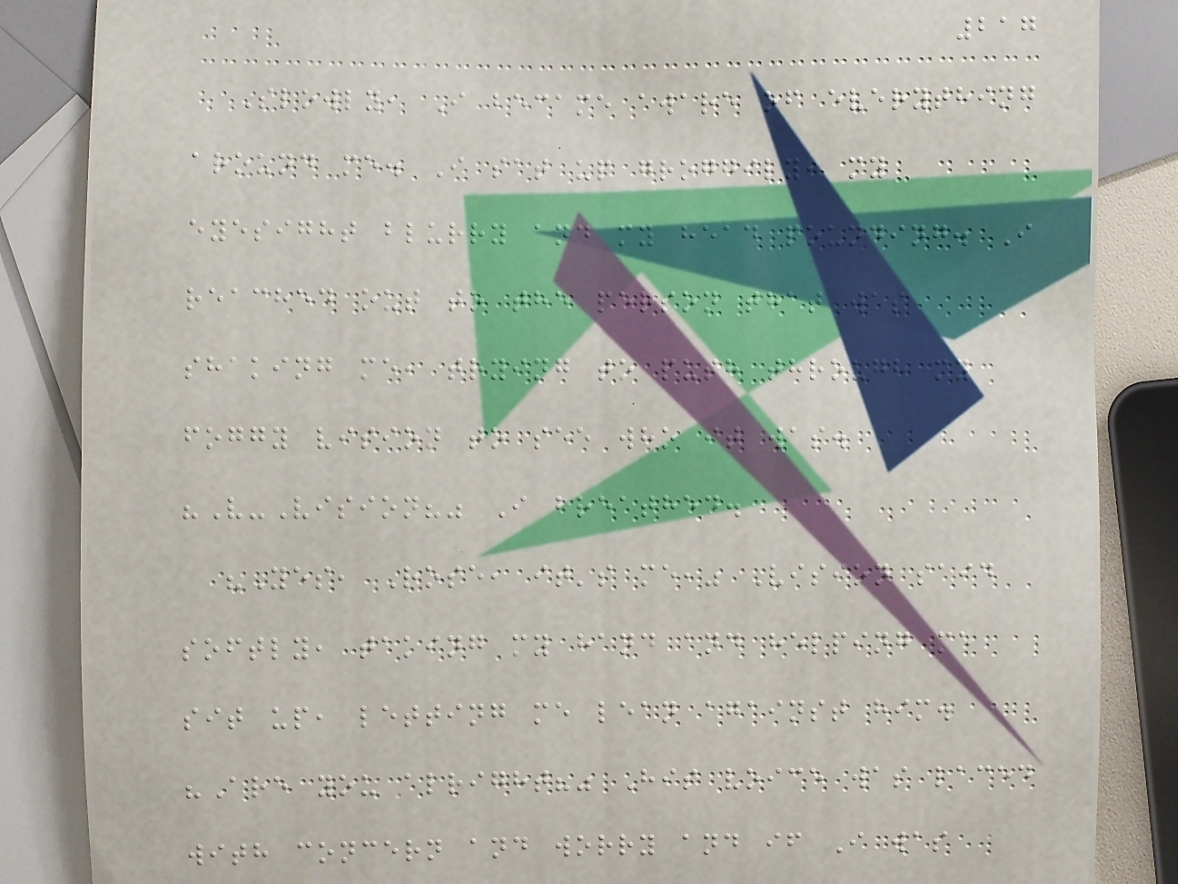217
Slowly, I became aware of everything
around me. I sat up groggily, my
eyesight blurry and my head pounding. I
reached out to the person that was
shaking me, trying to push through my
foggy vision to see who it was.
"V-Vision?" I breathed.
"Yes, Rose, it's me," Vision said
softly, taking my hand and helping me
sit up, letting me lean against him.
"Are you alright?" His voice was laced
with concern and worry and if I was
